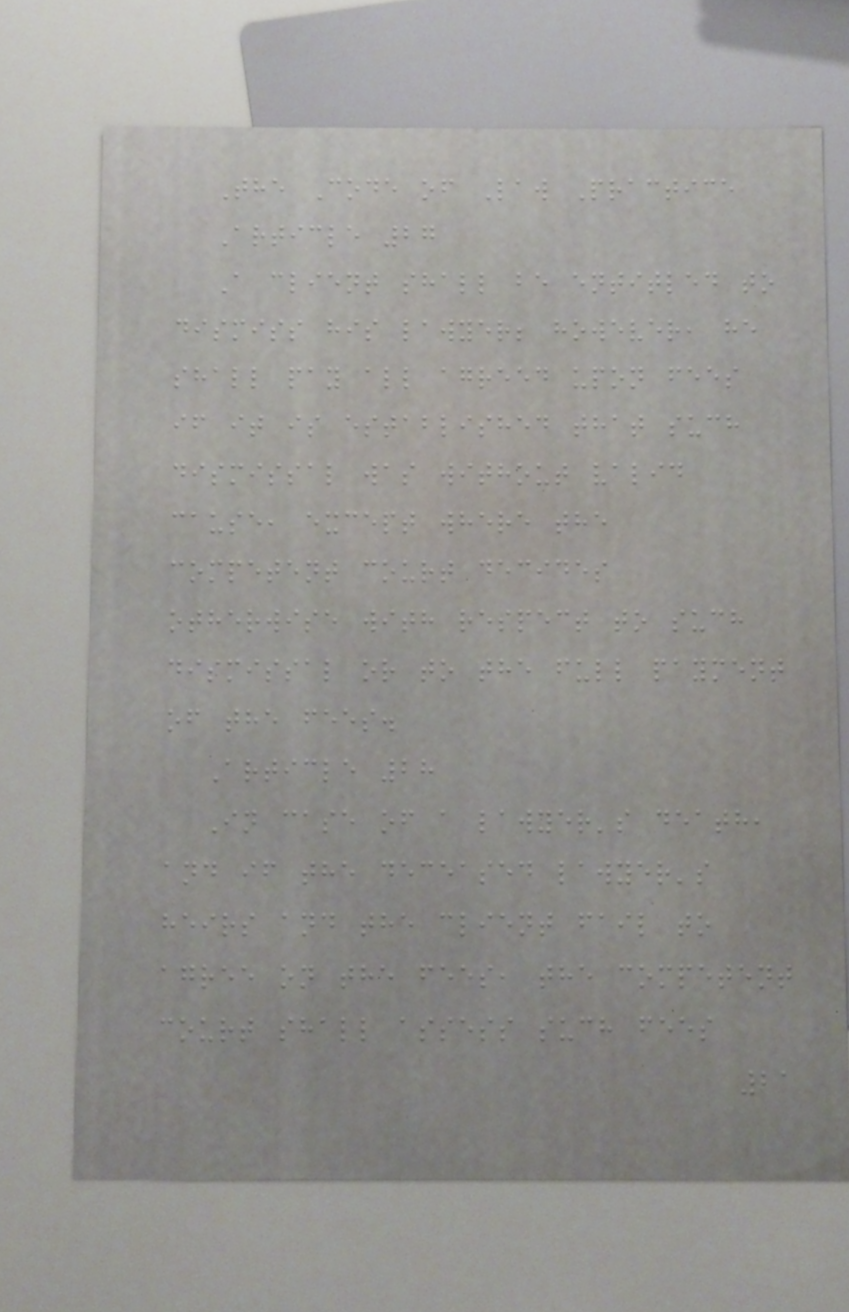The Code of Law Practice
Article 27
A client shall be entitled to
dismiss his lawyer; however, he
shall pay all agreed upon fees
if it is established that such
dismissal was without valid
cause, except where the
competent court decides
otherwise with respect to such
dismissal or to the full payment
of the fees.
Article 28
In case of a lawyer's death,
and if the deceased lawyer's
heirs and the client fail to
agree on the fees, the competent
court shall assess such fees
21
